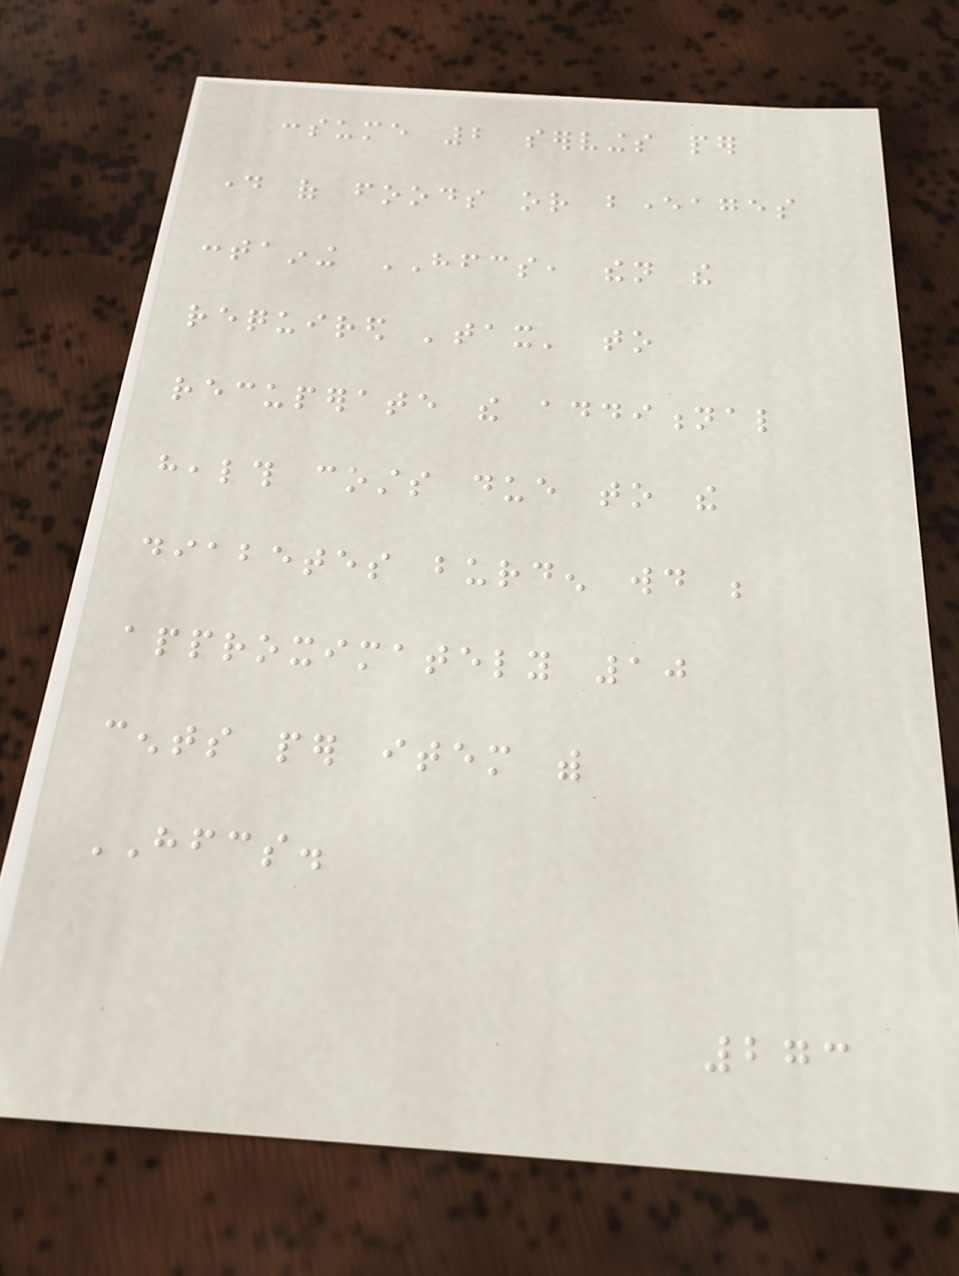consume 2 servings per
day of foods or beverages
containing HFCS, then the
required 'tax' to
recuperate the additional
health costs due to the
diabetes burden would be
approximately 10
cents per item with
HFCS.
273
